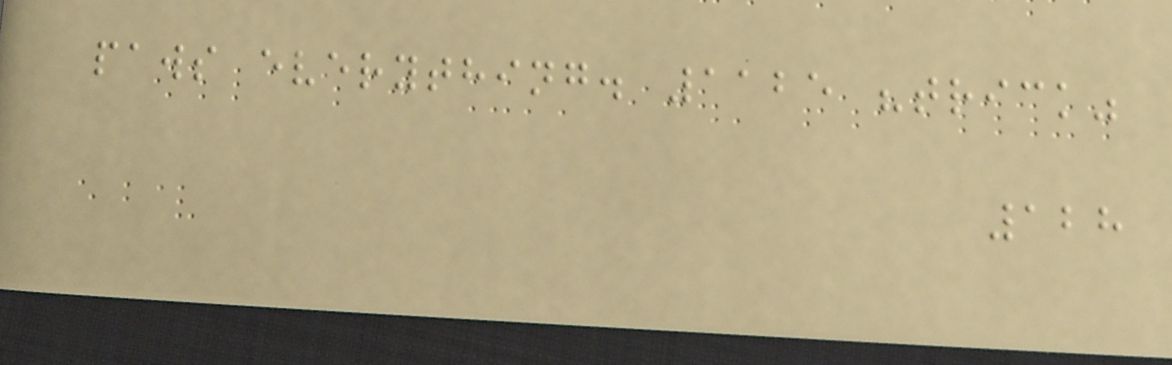paws everything. 1125 "trick"
128
